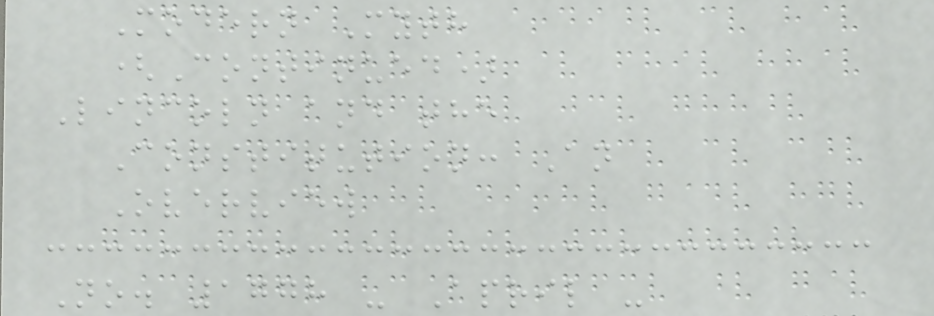Modern Myth
(Continued)
Lincoln and the
Constitution: An
Overview
No. 1778 - April -
